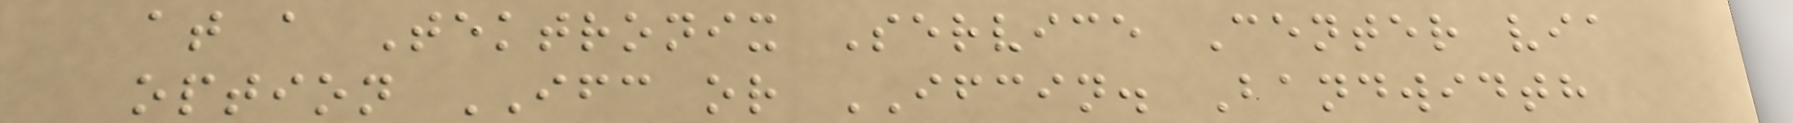at a Tektronix Service Center via
option IFC or IFCIN. Bandwidth
